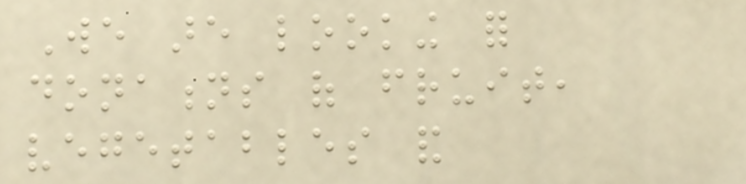We are looking for
donations of fruit,
vegetables and
